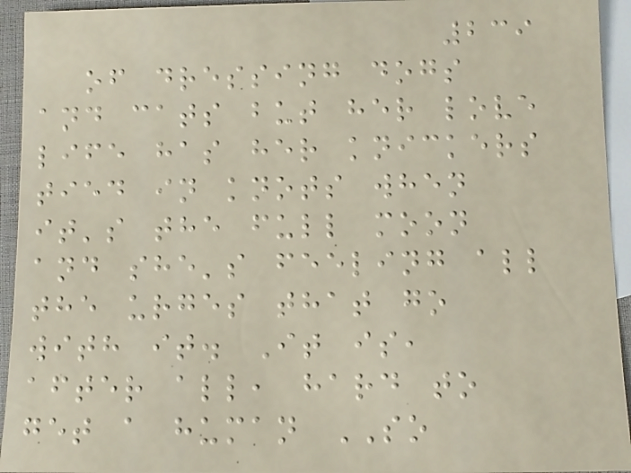239
of dressing dogs
and cats but her love
life has her knickers
tied in knots when
it's the full moon
and she's feeling all
the urges that go
with it. It is,
after all, hard to
get a human SO
